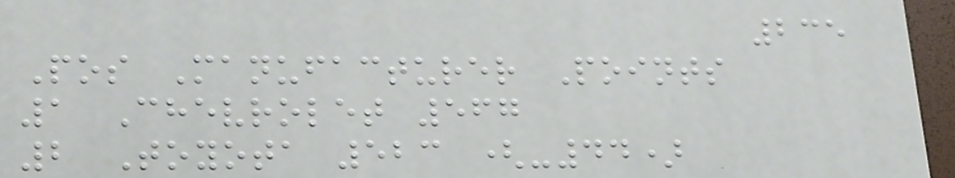235
Pos Manufacturer Points
1 Chevrolet 567
2 Toyota 523 (-44)
